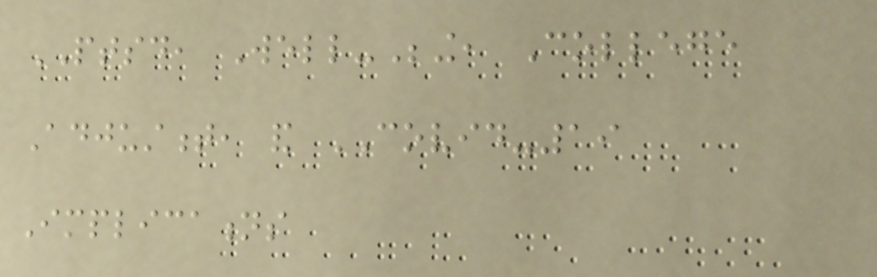PTSD, Well-Being, College
Adjustment, and COVID-19
Implications
